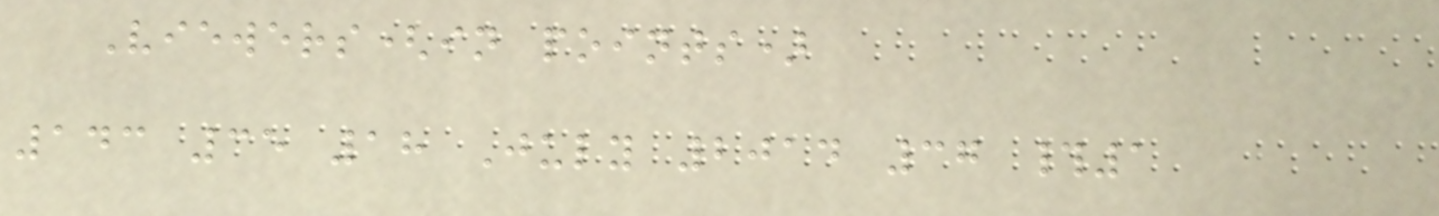Viewers(in points)
143 35 18 July 2014 37 #1
